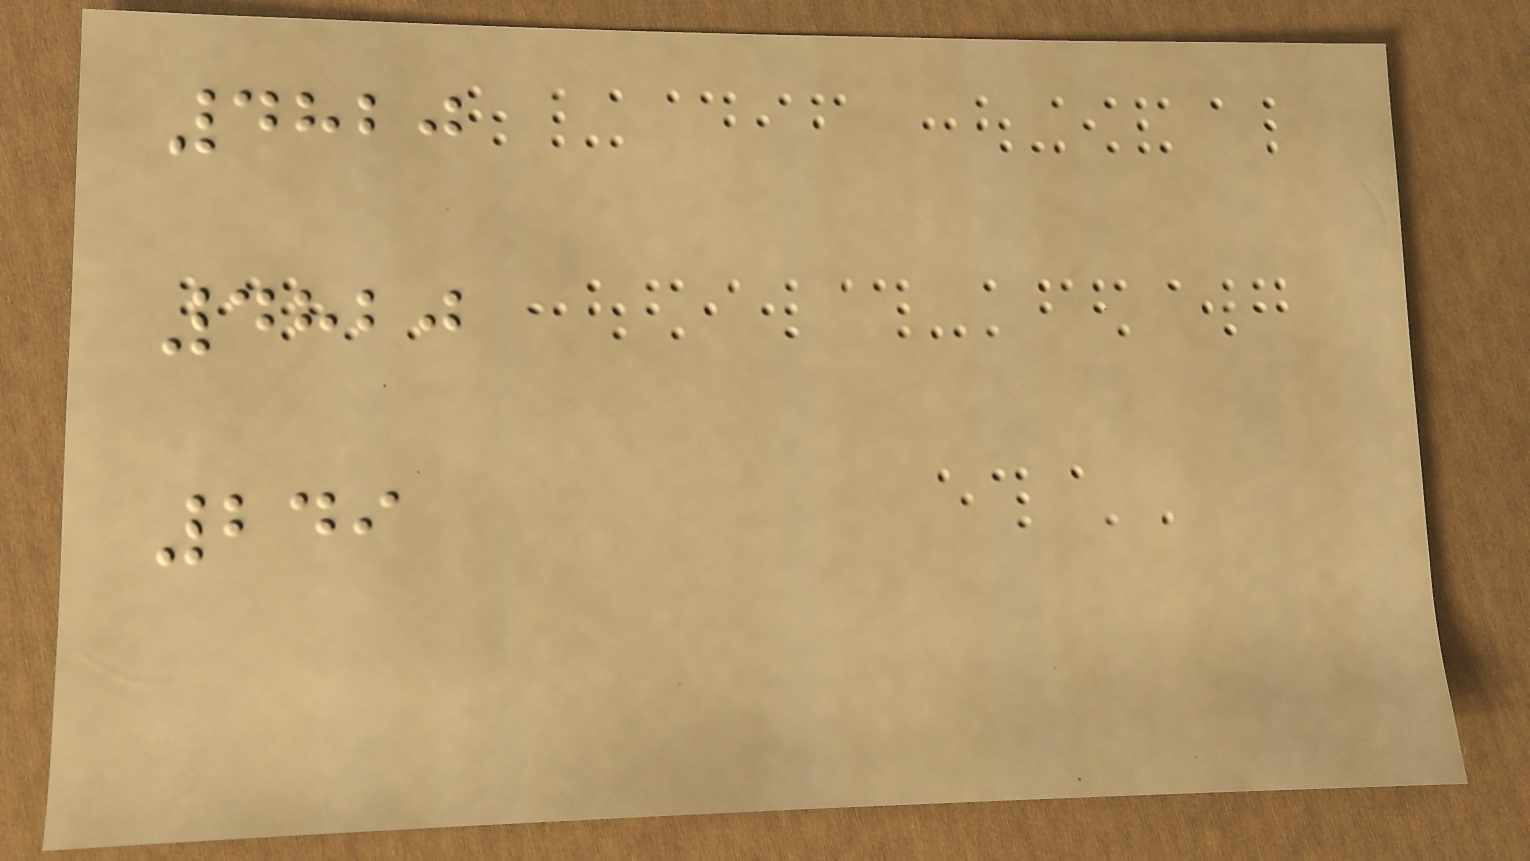4820
4820
249
